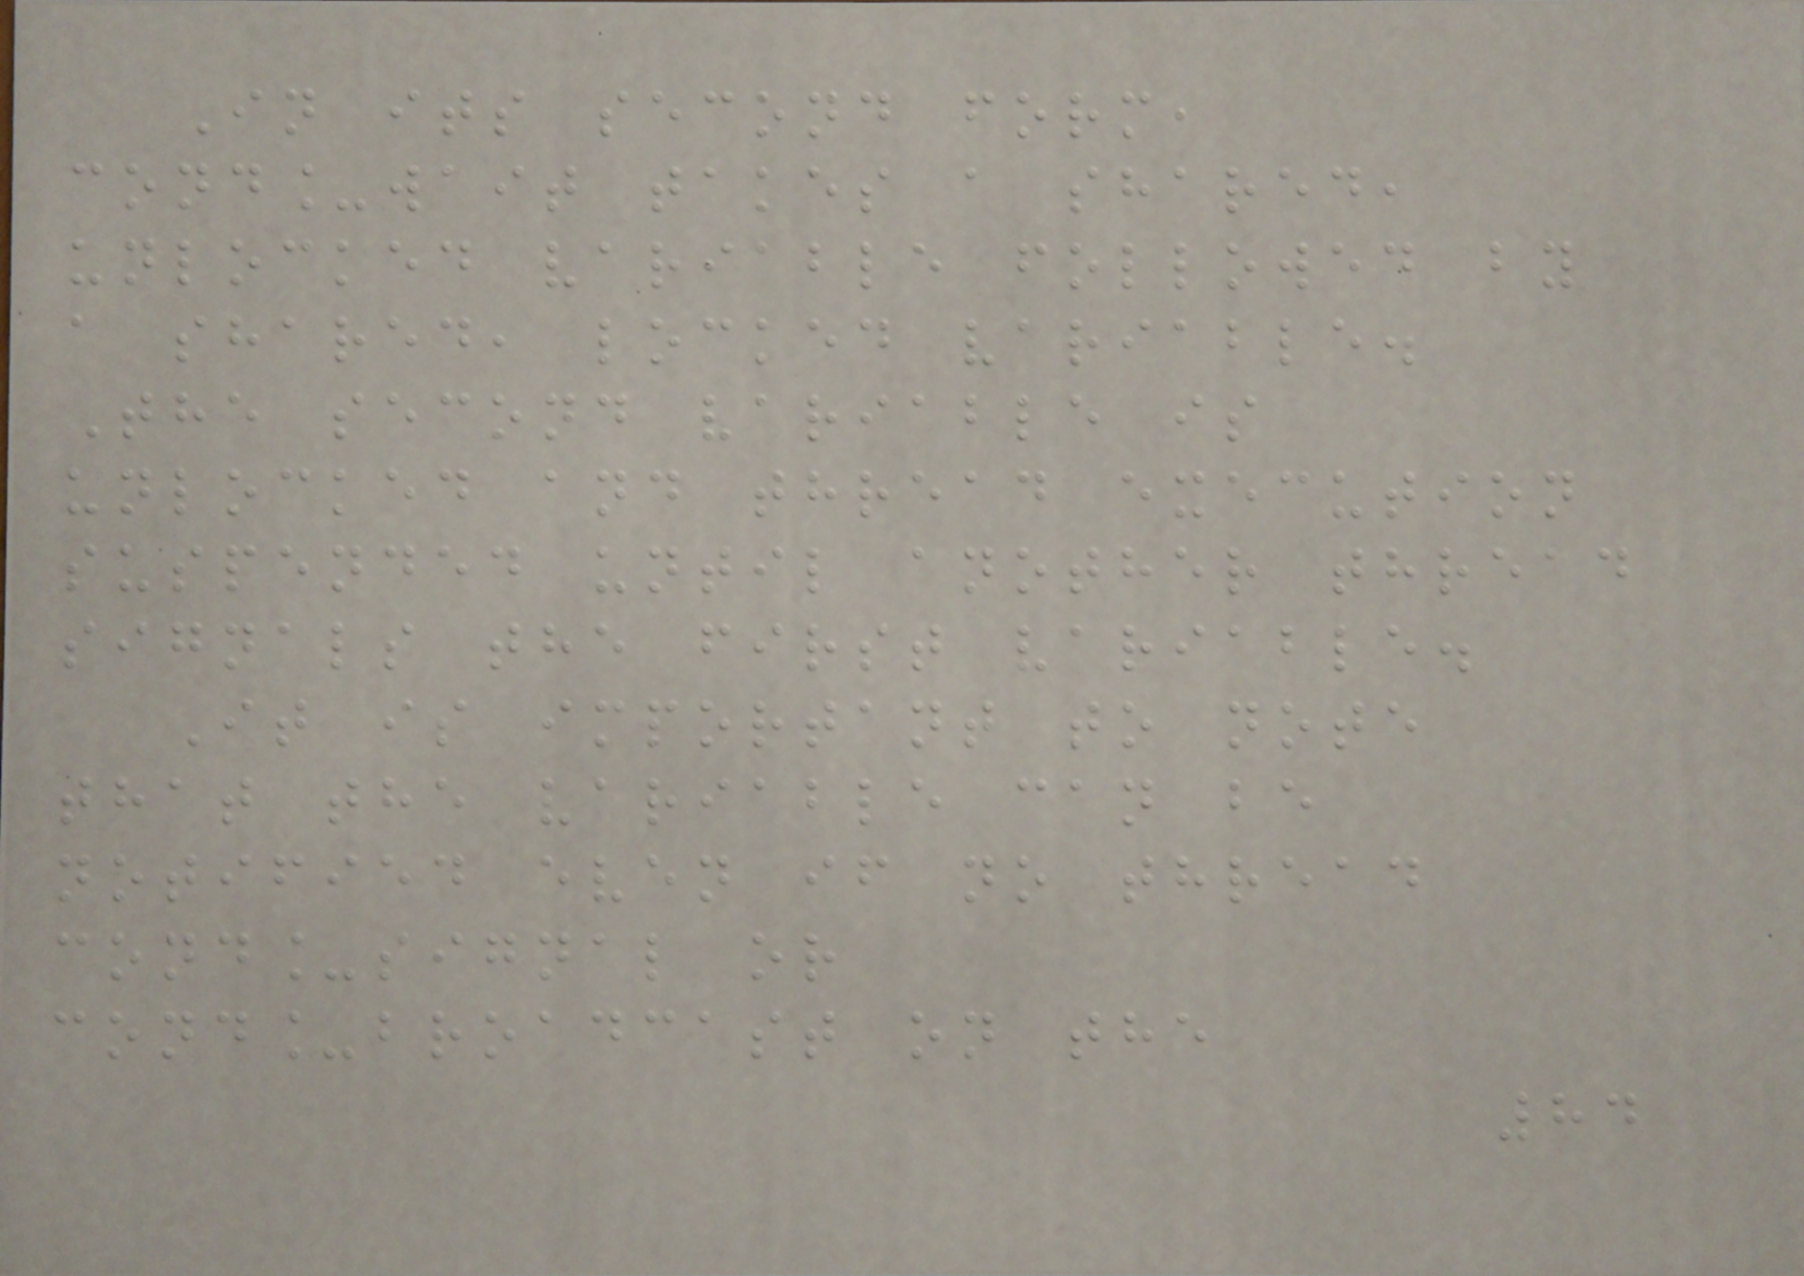In its second form,
cond_wait takes a shared,
unlocked variable followed by
a shared, locked variable.
The second variable is
unlocked and thread execution
suspended until another thread
signals the first variable.
It is important to note
that the variable can be
notified even if no thread
cond_signal or
cond_broadcast on the
84
